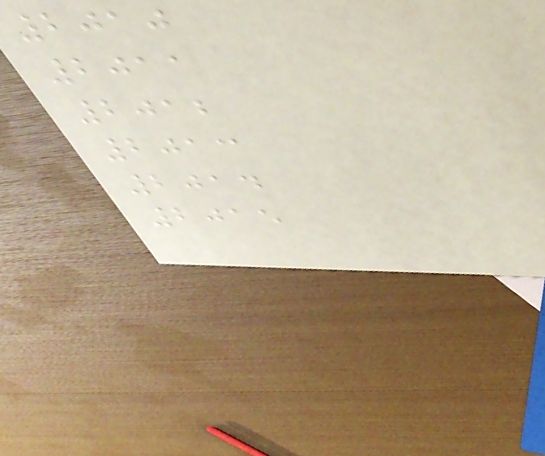2010
2011
2012
2013
2014
2015
